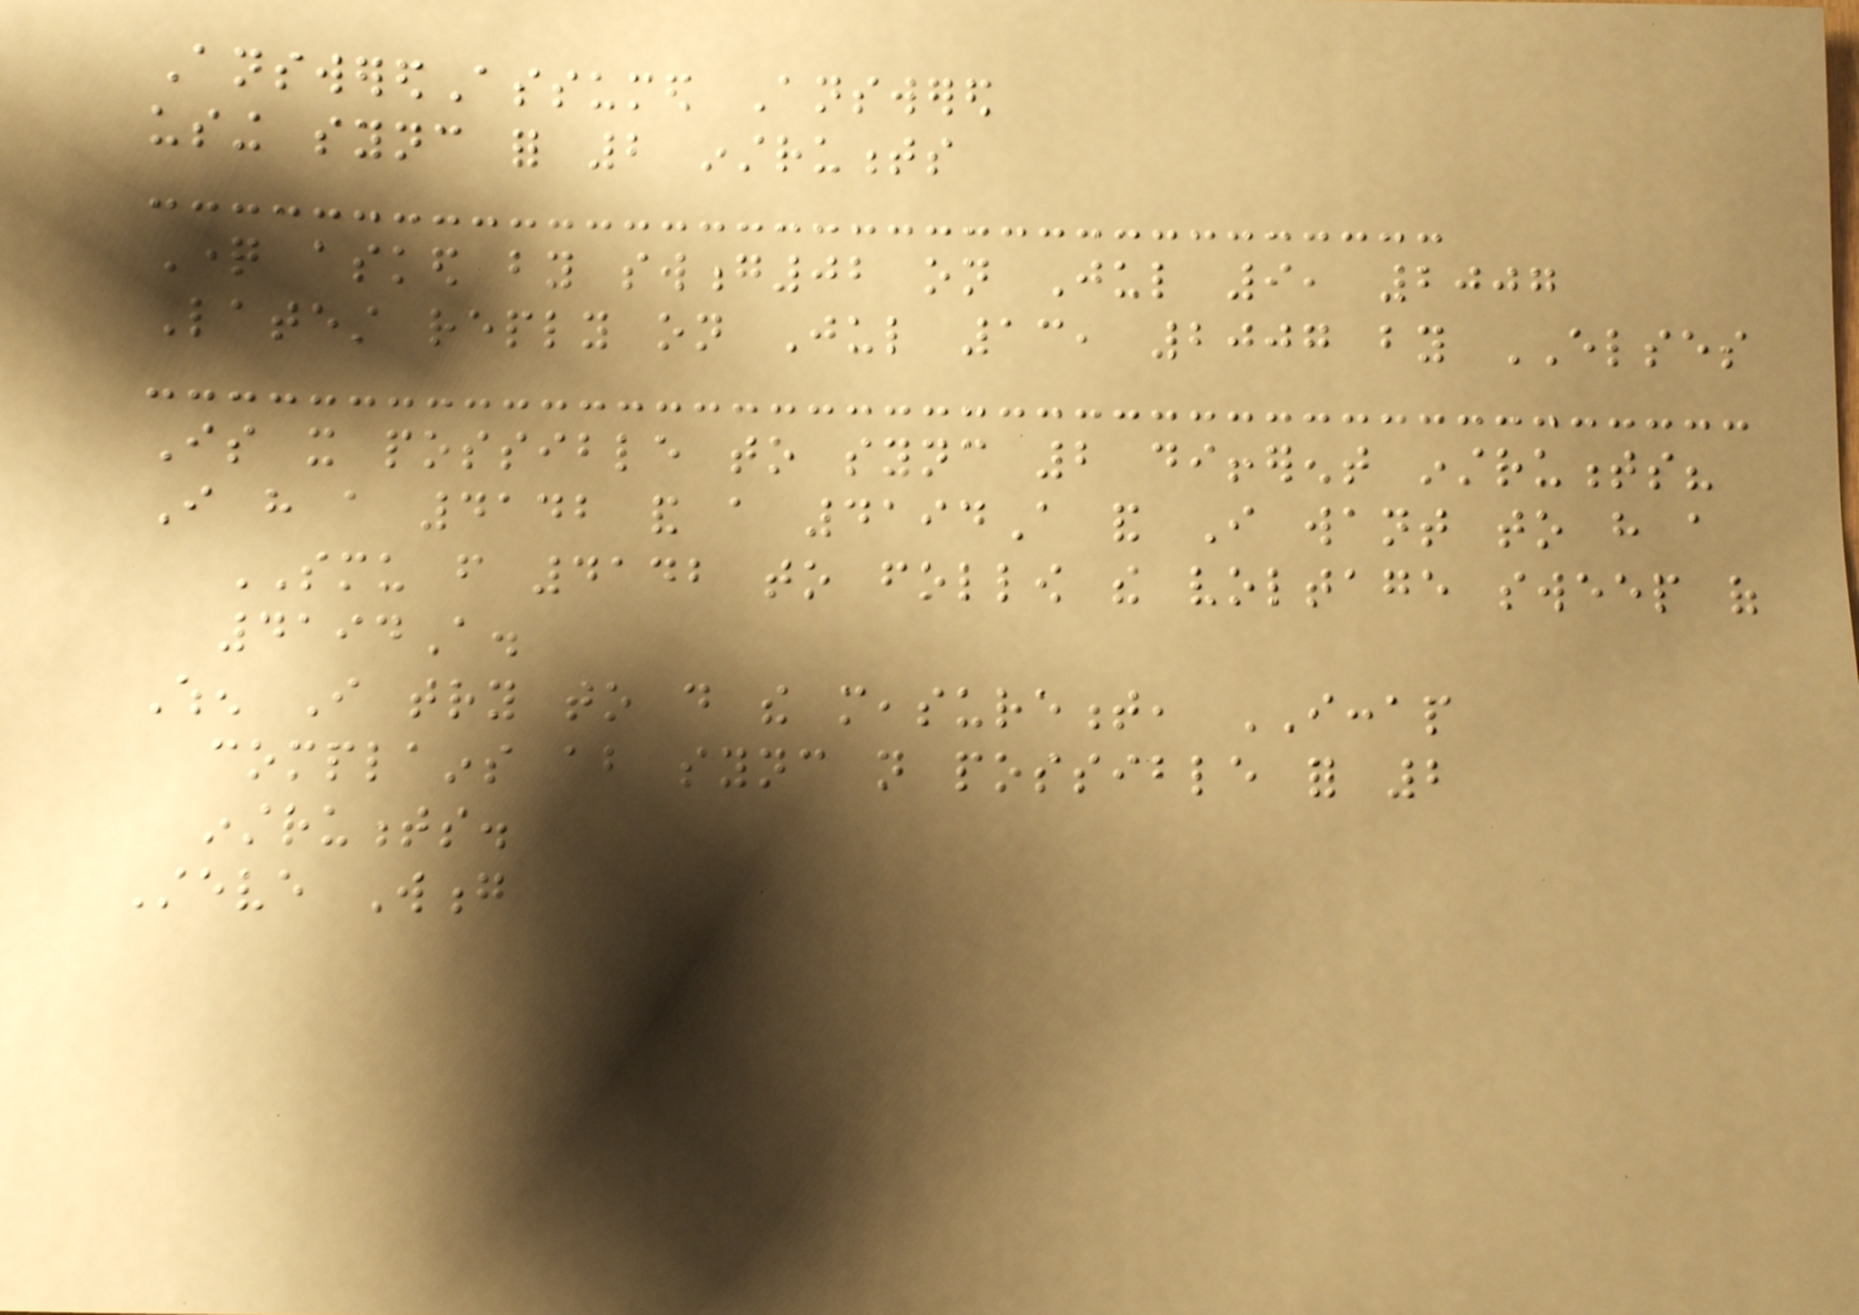AnsweredAssumed Answered
using sync for 2 instruments
Question asked by swong02 on Jul 9, 2007
Latest reply on Jul 13, 2007 by ELSES
Is it possible to sync 2 different instruments?
I have a 4142 and a 4194A and I want to have a
SMU from 4142 to follow the voltage sweep of
4194A.
When I try to do the measurement, ICCAP
complains about sync not possible for 2
instruments.
Steve Wong
